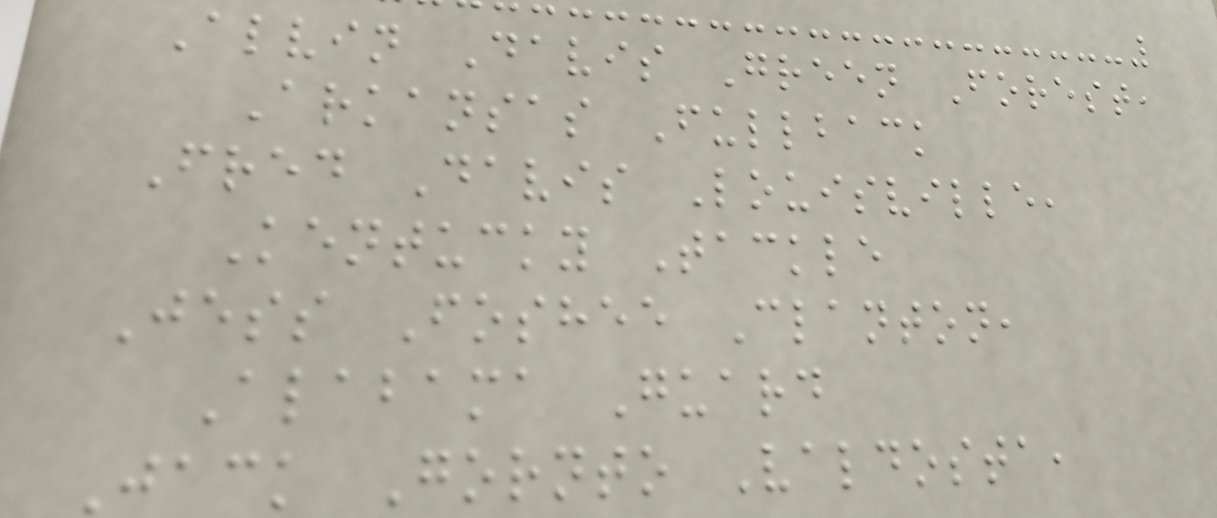Alvin Davis Green Forest,
Arkansas Fullback
Fred Davis Louisville,
Kentucky Tackle
Jess Foshee Clanton,
Alabama Guard
Jack Gornto Valdosta,
